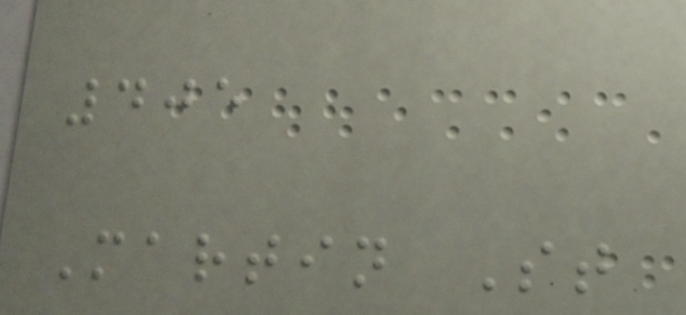405
Martin St
